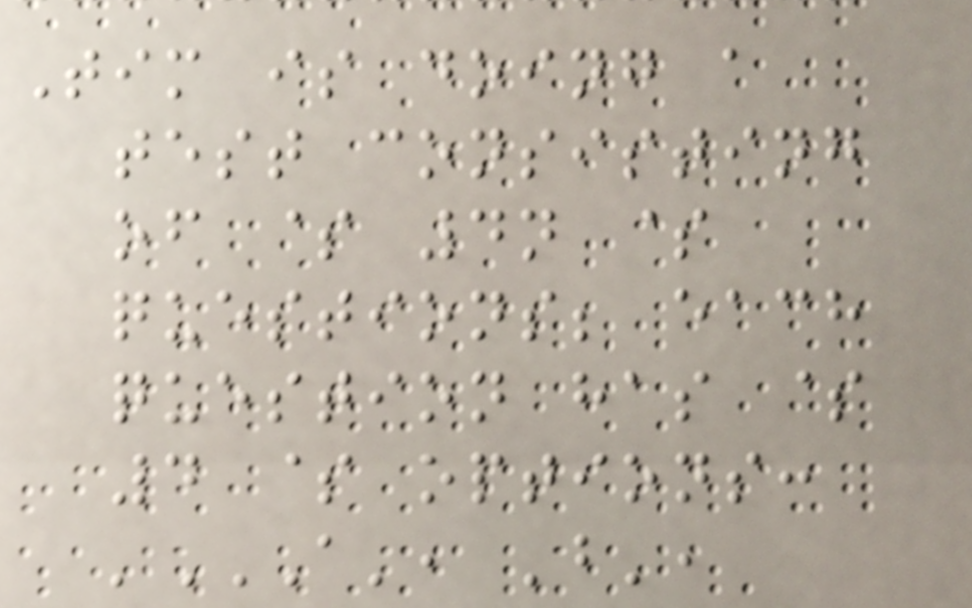Tim is doing a
test consisting
of $ 4n $
questions; each
question has $
4 $ options:
'A', 'B',
